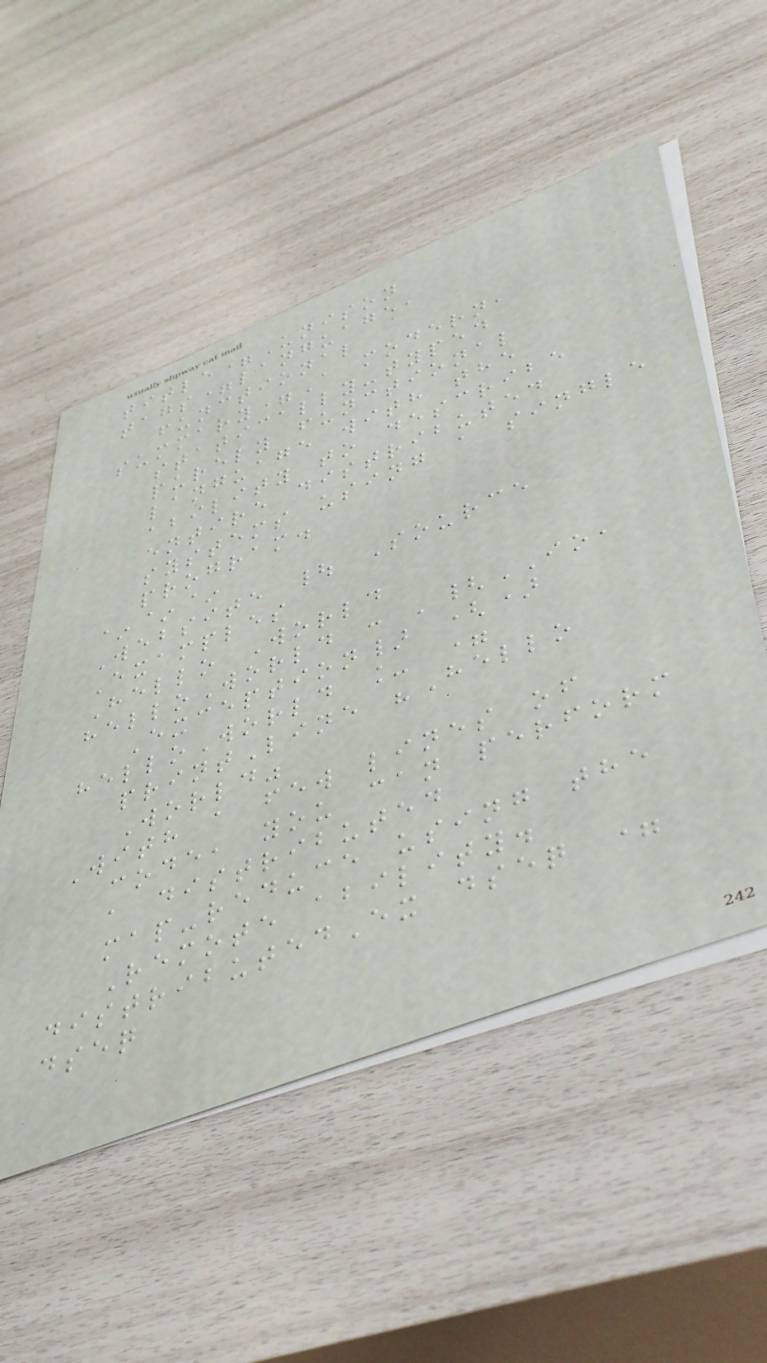title=Unison
tags=language,
functional
summary=A modern,
statically-typed
purely functional
language with the
ability to describe
entire distributed
systems using a single
program.
~~~
Website | Source
Examples
Hello World
helloWorld : '{IO,
Exception} ()
helloWorld _ =
printLine "Hello
World"
With a few lines of
code, you can perform
a distributed
map-reduce using the
Remote ability.
distributedEx dseq =
dseq
